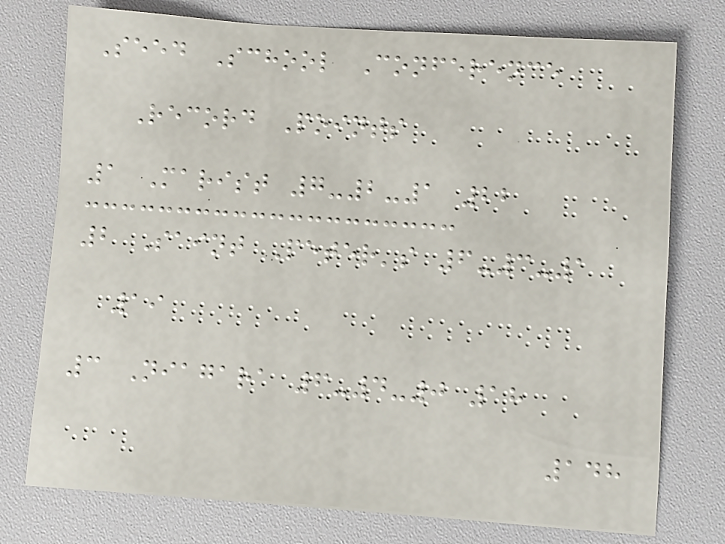Seed School Conference
Record Points
1 Marist 7-2-1 22
2 Saint Peter's 6-3-1
19
3 Niagara 6-4-0 18
148
